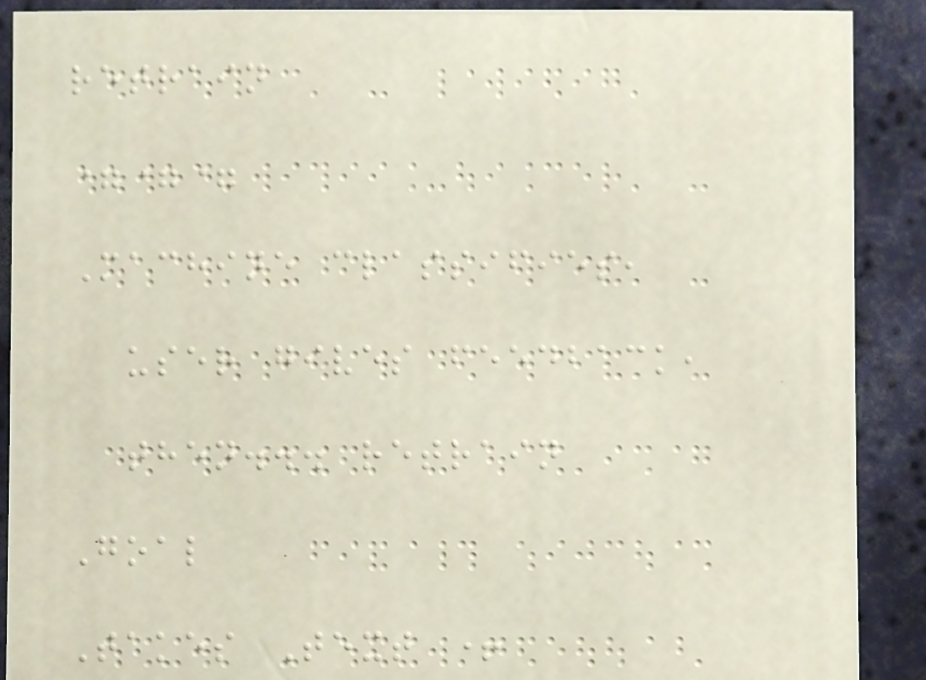retrain
===
Machine classifies,
user gives feedback,
then... retrain
Goal
Takes Text +
